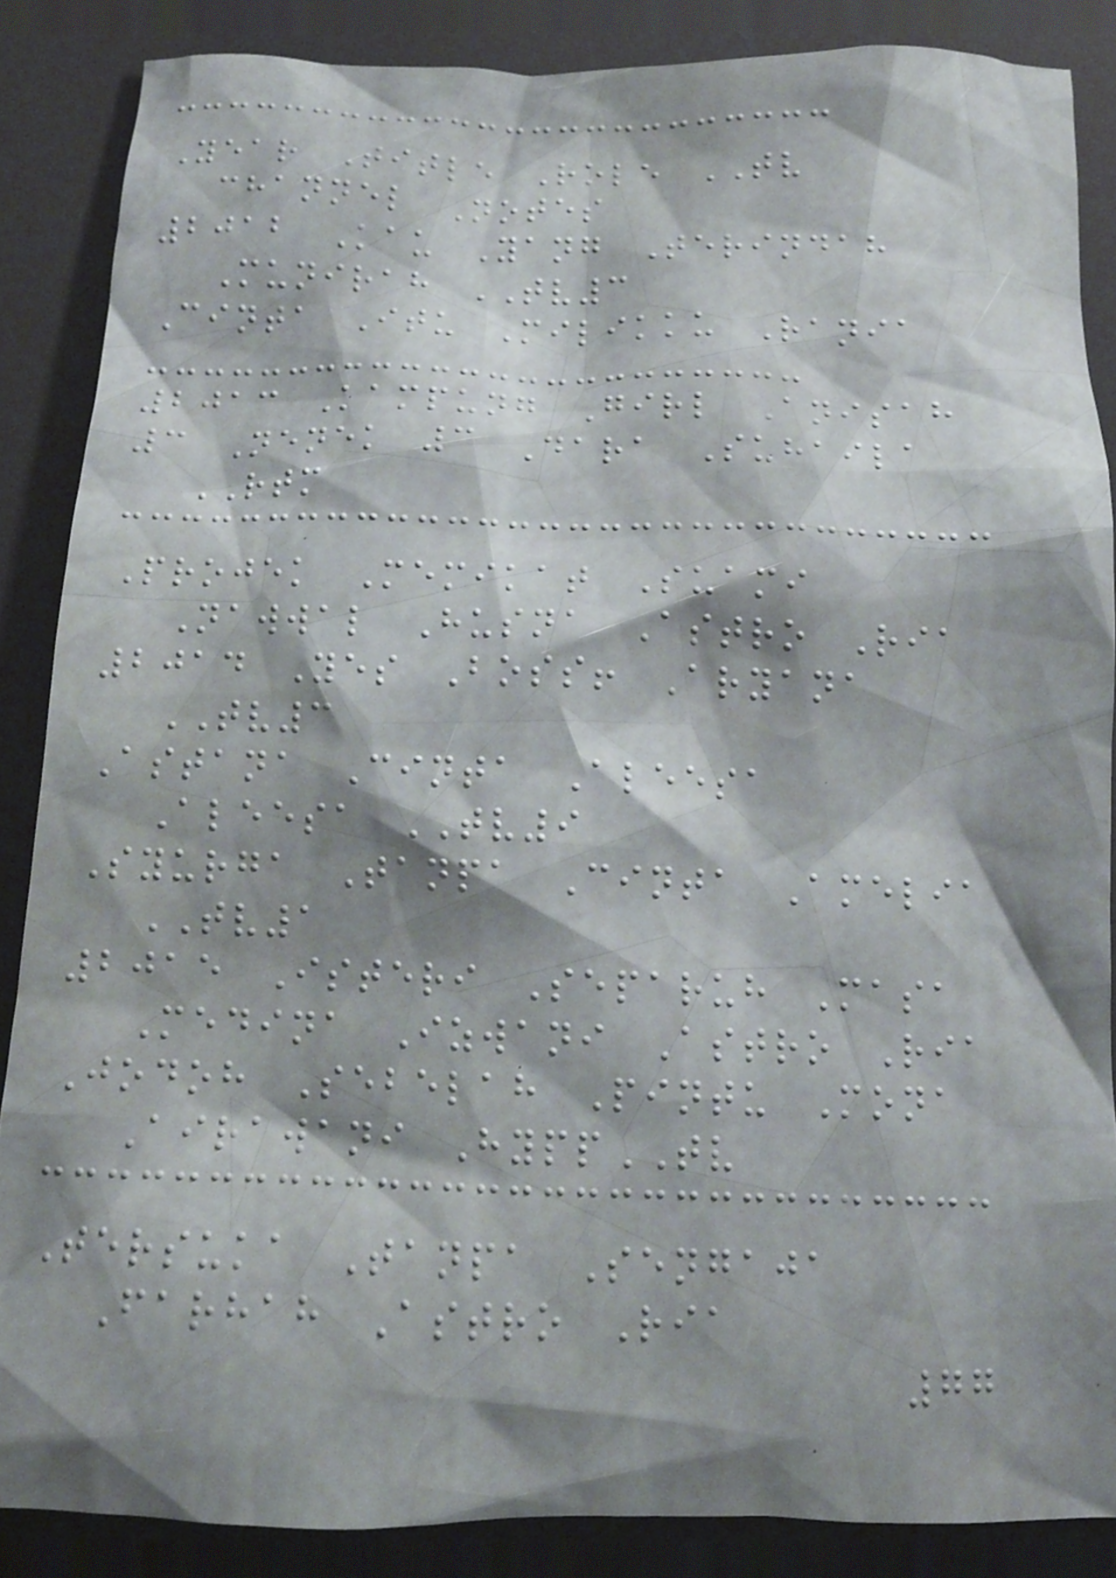Year Title Role TV
channel Notes
2012 Kau Yang Terindah
Munirah TV3
Cinta Itu Milikku Rania
2013 Kampung Girl Anisah
3 Nenek 3 Dara Suhaila
RTM
Projek Memikat Suami
Nawwal Husna Astro Ria
2014 Yes Boss! Aryana
TV3
Astana Cinta Aleesa
Aleesa TV9
Syurga Tanpa Cinta Amelia
TV1
2015 Isteri Separuh Masa
Medina Izwani Astro Ria
Jodoh Sebelah Pintu Mona
Airawani HyppTV
Tersuka Tanpa Sengaja
Farhah Astro Ria
77
